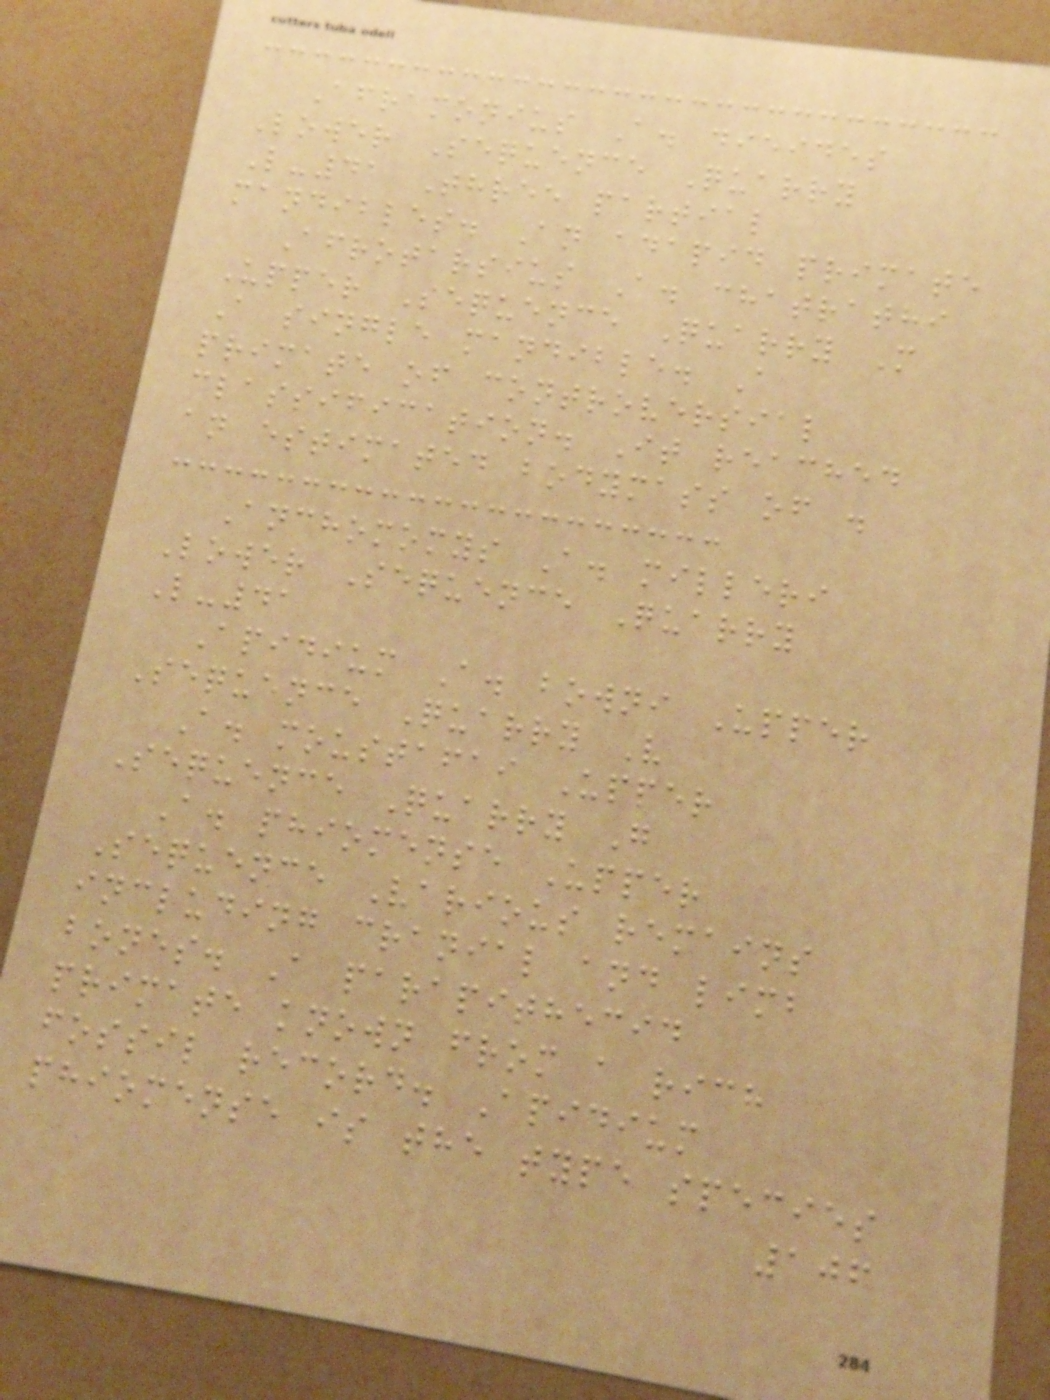Aframonius A. dieides
Lower Sequence Quarry
L-41 Three partial
mandibles. An adapid primate
Afrotarsius A. chatrathi
Upper Sequence Quarry M
A single mandible. A
primate of controversial
classification. It reached
an estimated bodymass of .
Anchomomys A. milleri
Lower Sequence Quarry
L-41
Apidium A. bowni Upper
Sequence Quarry V
A. moustafai Upper
Sequence Quarry G
A. phiomense Upper
Sequence Various remains
including cranial and limb
bones. A parapithecid
primate known from a rich
fossil record. Apidium
phiomense is the type species
106
